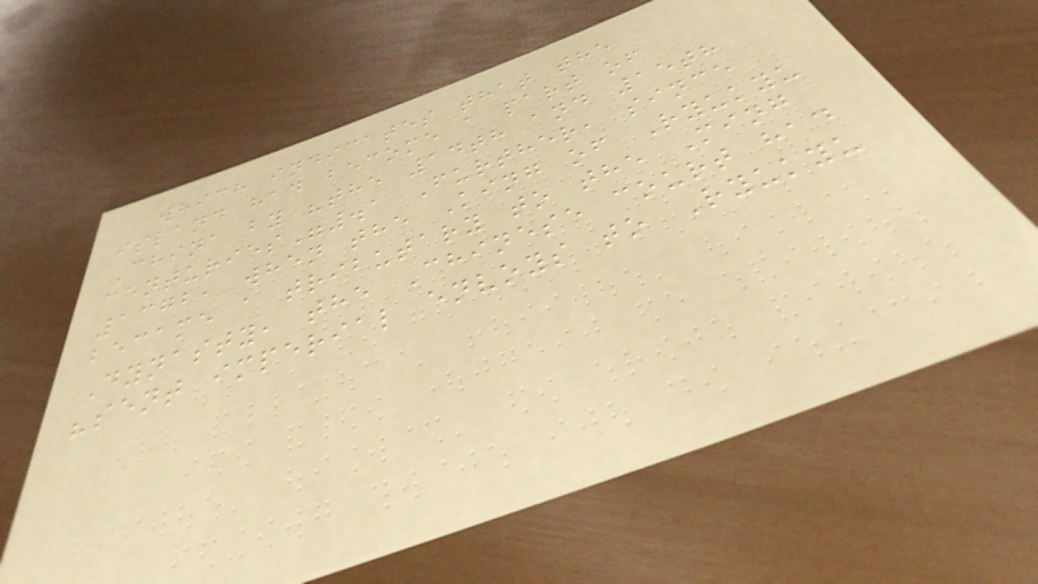which indicates that the
island had become a part of
China by "the 14th and 15th
centuries".1 Further, since
1372, when the King of Ryukyu
became a tributary to the Ming
Dynasty, the Chinese court had
"sent imperial envoys to Ryukyu
